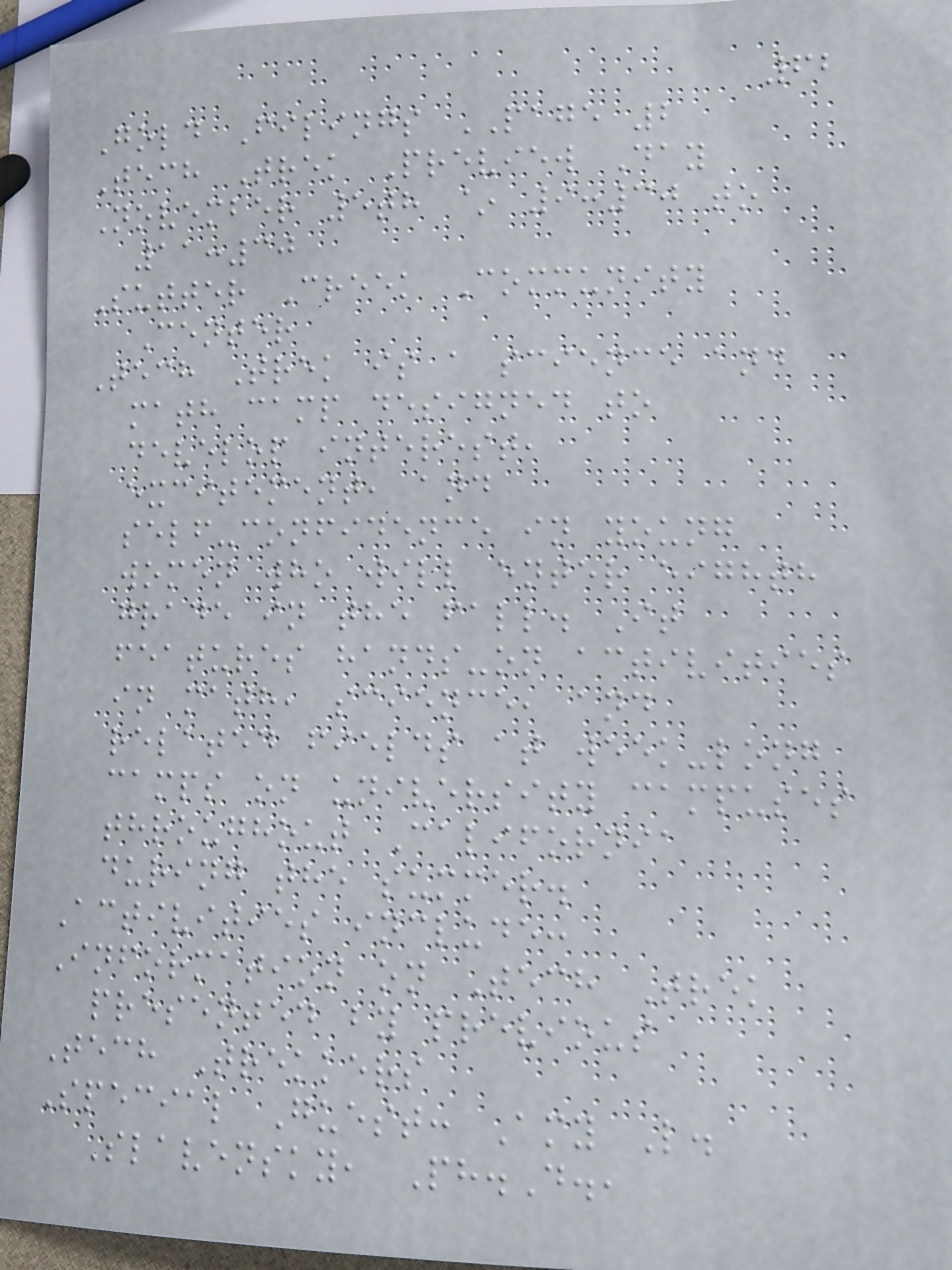62
Gold Filings PAGE 2
Tech Trek Preview Day
November 5th ~ 9:30 to
11:30
Sutter Creek Community
Center
Tech Trek is a science and
math camp designed to
develop interest,
excitement, and
self-confidence in young
women who will enter eighth
grade in the fall. It
features hands-on activities
in math, science, and
related fields at week-long
camps on university campuses
throughout California
during the summer.
Activities include:
Information on Tech Trek
presented by previous
Tech Trekkers
Special Guest: Amy L.
Slavensky, Ph.D.,
